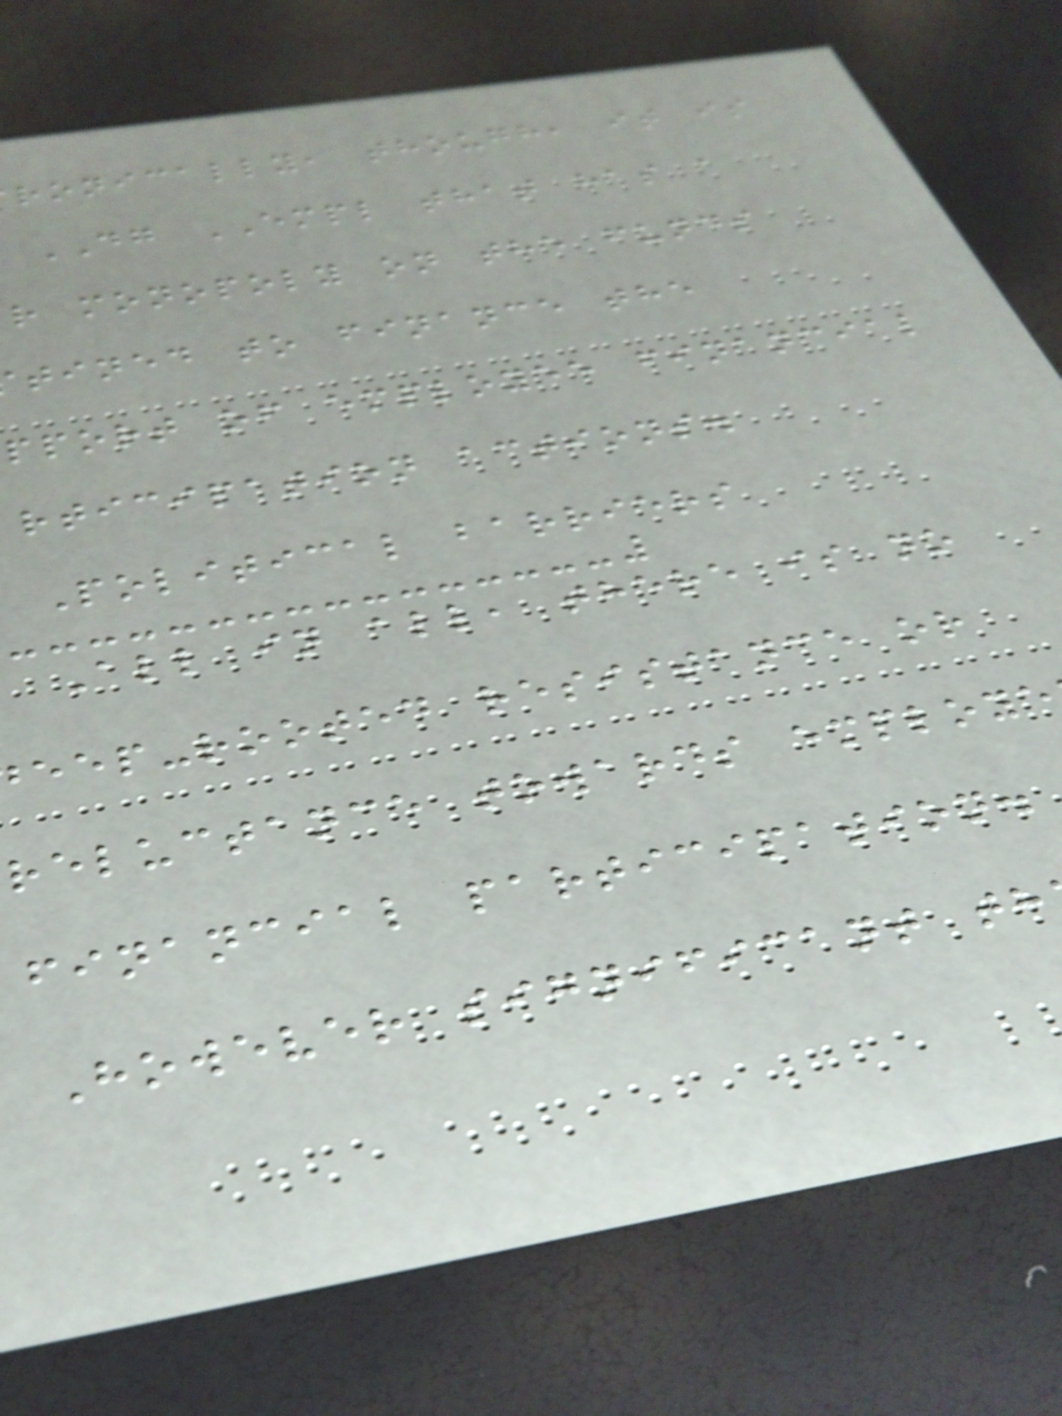ronically, though, it is
DG EMPL that has a
r monopoly on the funds
tined to finance the
pport of employee financial
rticipation actions.
Political barriers
All in all, there is no
eep-rooted resistance or
reluctance towards employe
financial participation.
However significant th
